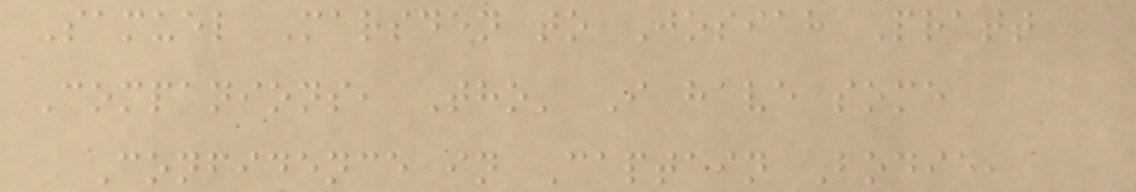Samuel Marsden to Josiah Pratt
Companions, Tho' I have some
Confidence in Captain Bodie,
